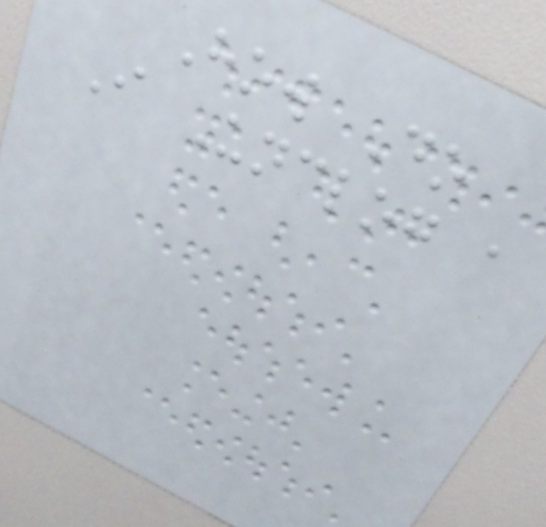How Do
I Unclog a
